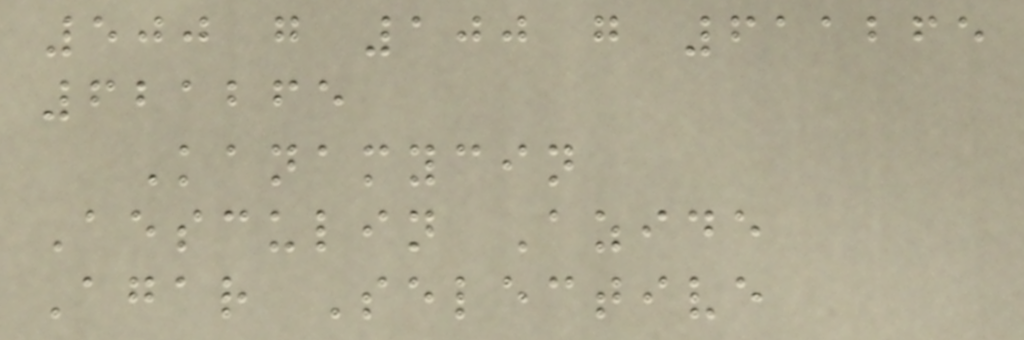500 g 100 g 611265
621265
Kanamycin
Aesculin Azide
Agar Selective
